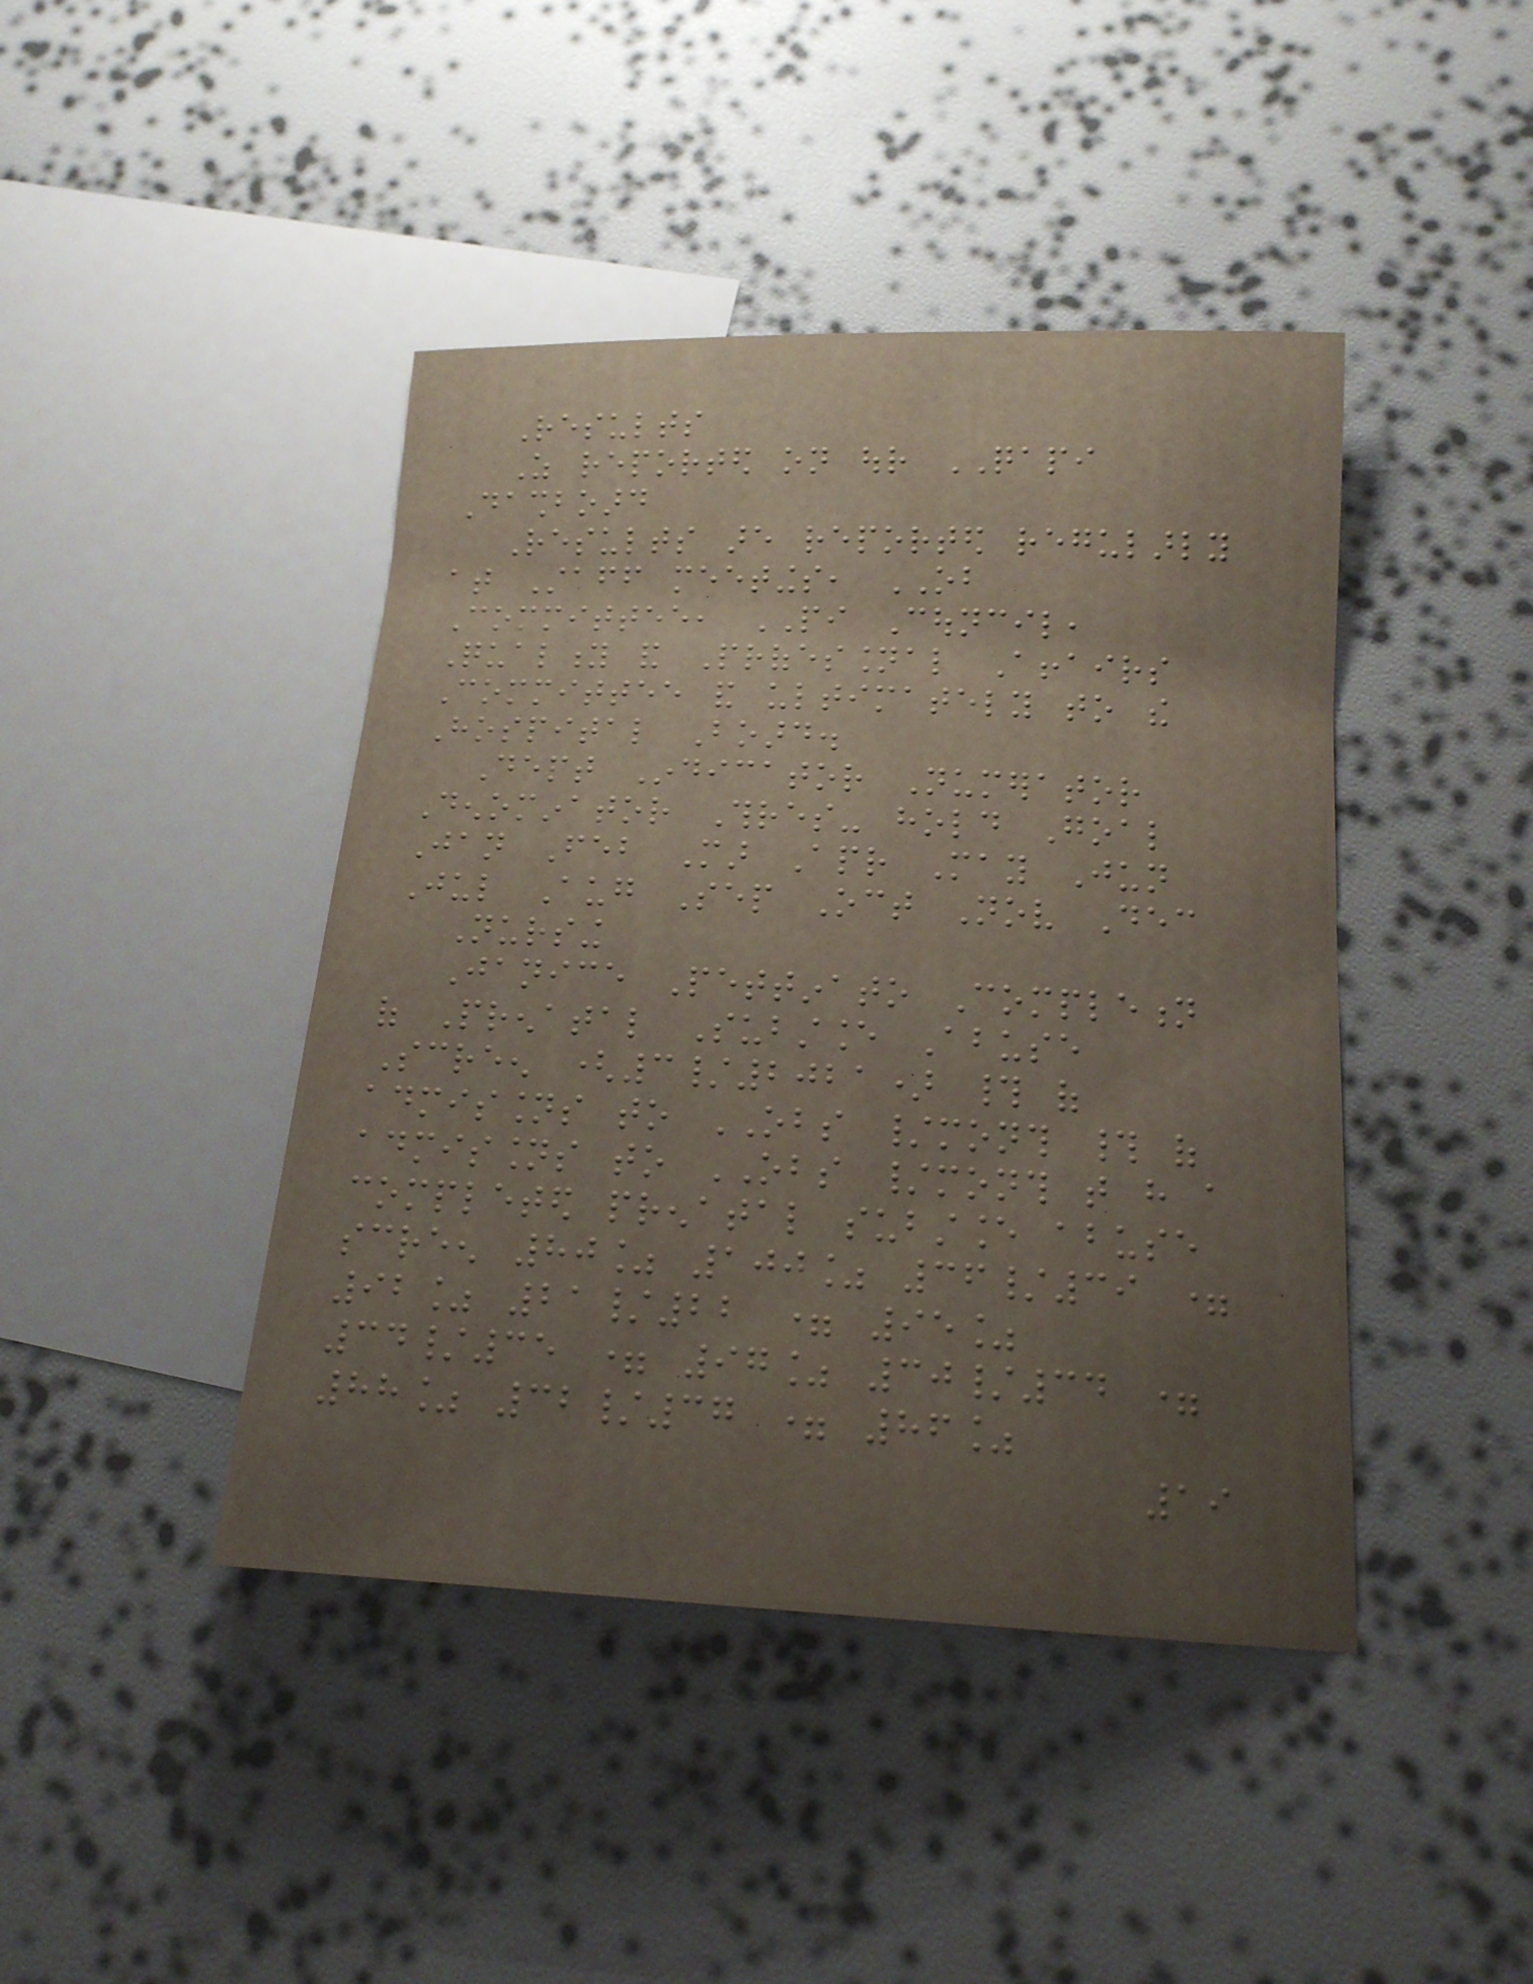Results
As reported on our QAPI
Dashboard
Results are reported regularly
at Staff meetings, OB
Committee, PI Council,
Quality and Professional Affairs
Committee and ultimately to the
Hospital Board.
Dept Indicator Numerator
Denominator Thres- hold Goal
Jan Feb Mar Apr May Jun
Jul Aug Sep Oct Nov Dec
Nursing
Janice Pettinato Completion
of Prenatal Substance Abuse
Screen (3/2021) # of
admissions to OBS /month # of
admissions to OBS /month that have a
completed prenatal substance abuse
screen 80% 100% 36/39 =
92% 21/22 = 95%
34/35 = 97% 30/34 =
88% 32/37 = 86%
19
